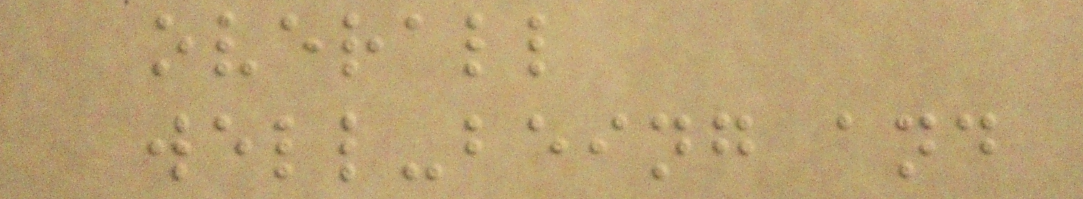overall
well-being and
